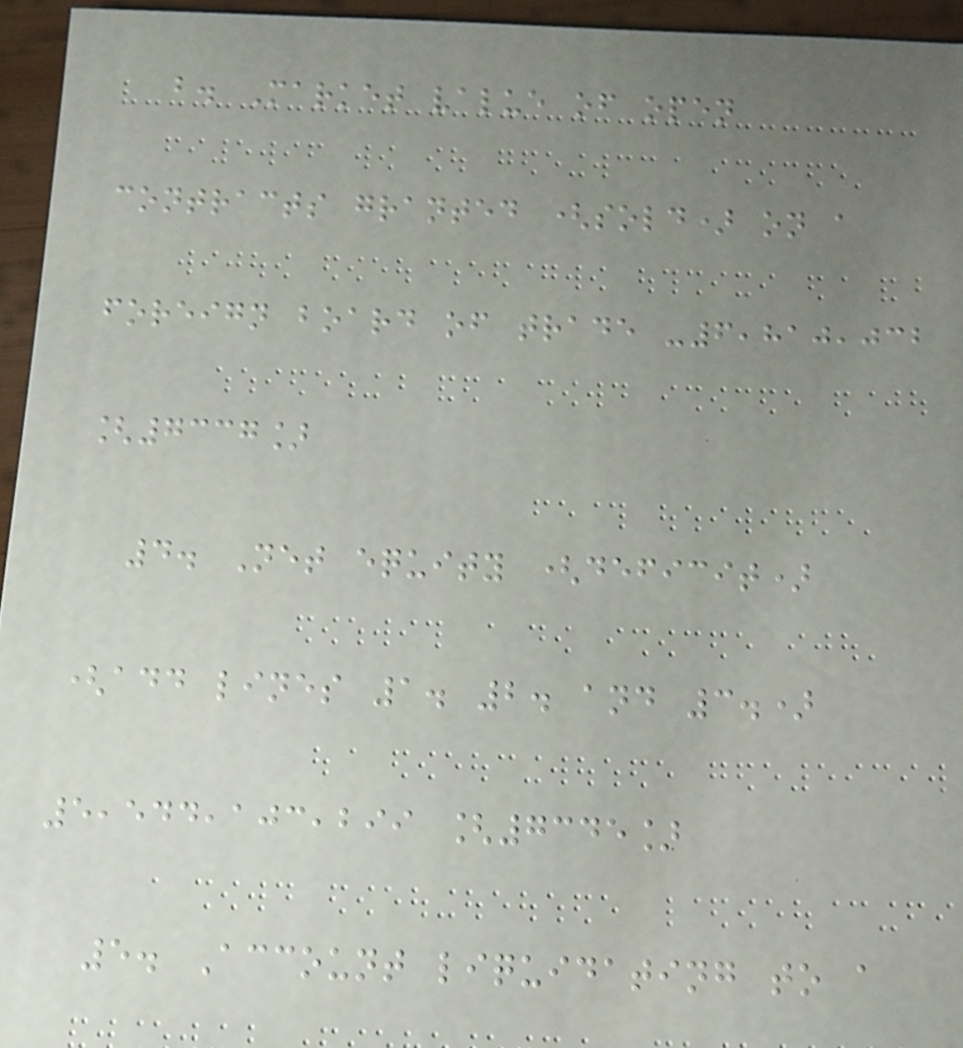b. Market value of open
contracts granted (sold) on a
foreign board of trade -6,810,032
[7337]
4. Net equity (deficit)
(add lines 1. 2. and 3.)
5,544,103,299 [7345]
5. Account liquidating to a
